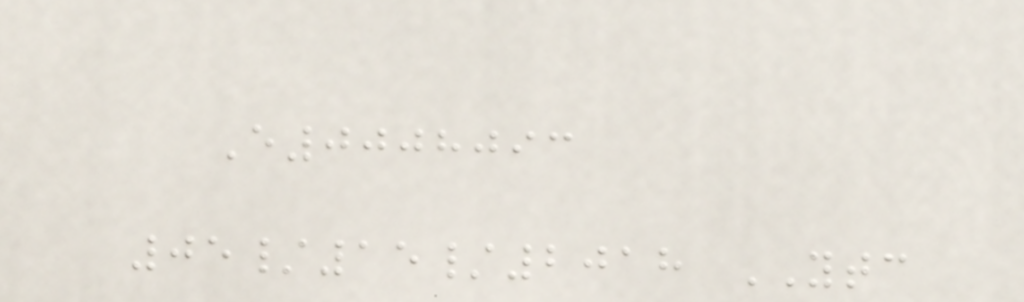E0008093
05/15/2018 YTC
